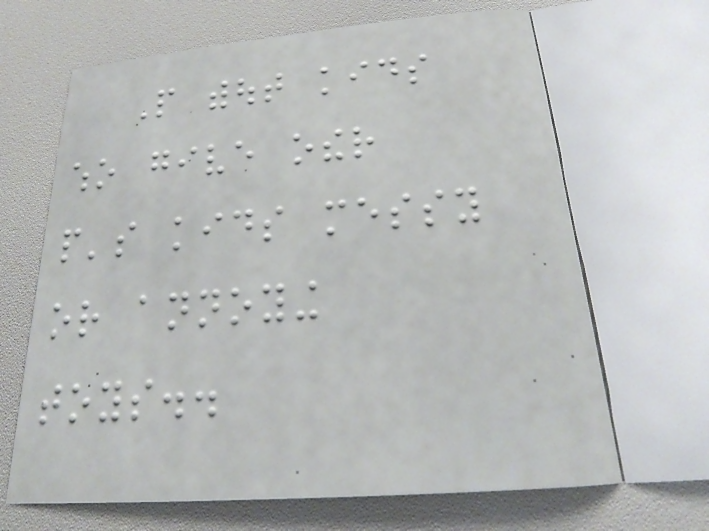People without kids
who give other
people's kids messy
or annoying
toys..
